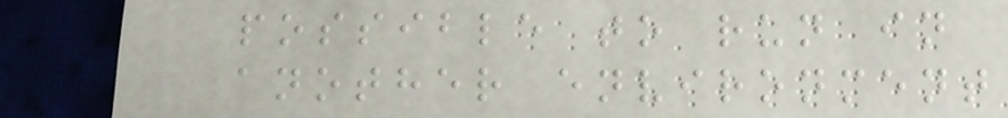possible to run in
another environment
